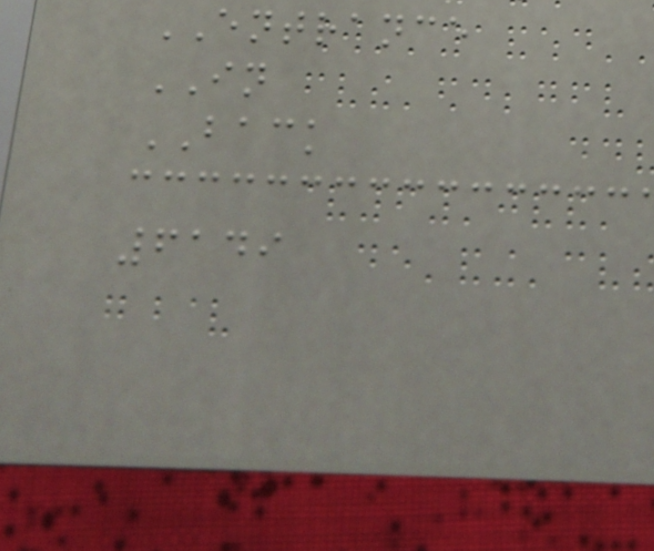ENTRANCE
IN
BACK
6149
